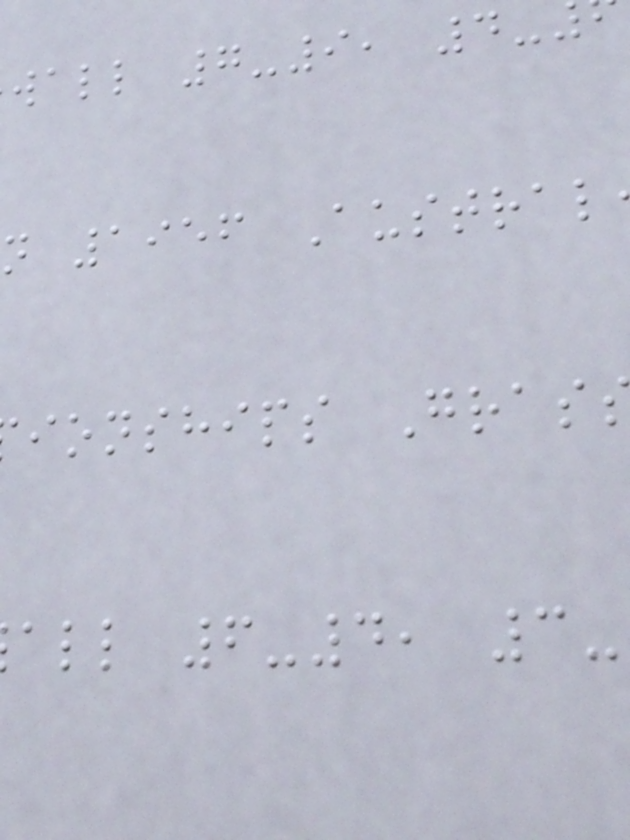wall 7-9, 4-
n 1956 Austral
ionships Gras
all 6-4, 3-
